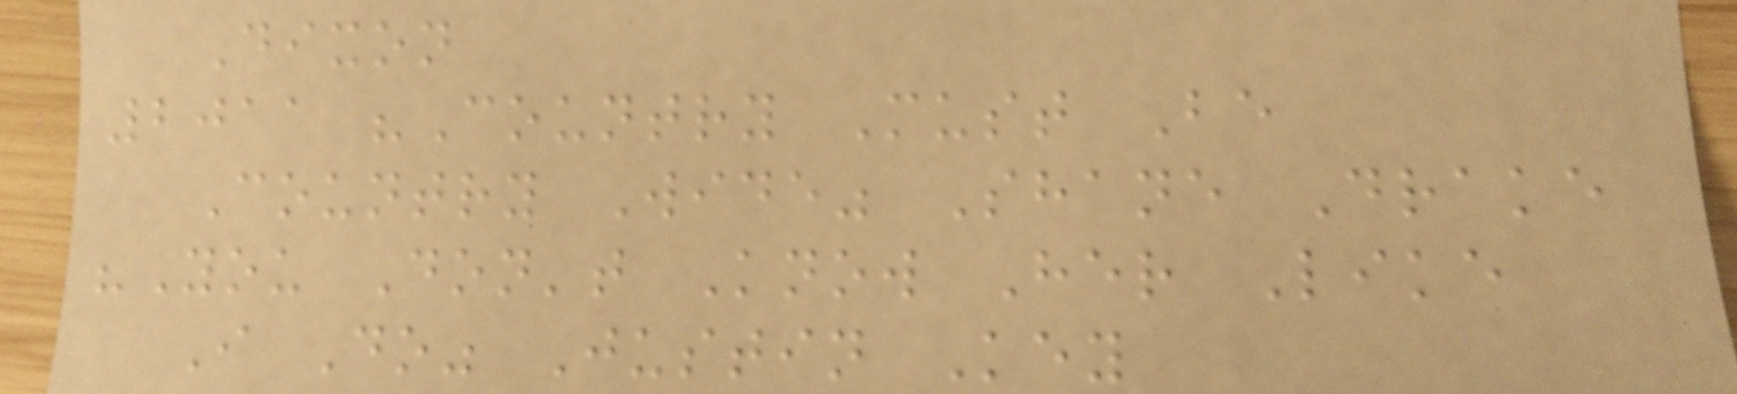Dixon
2011 "Country Must Be
Country Wide" Shane Drake
"You Don't Know Her Like
I Do" Justin Key
